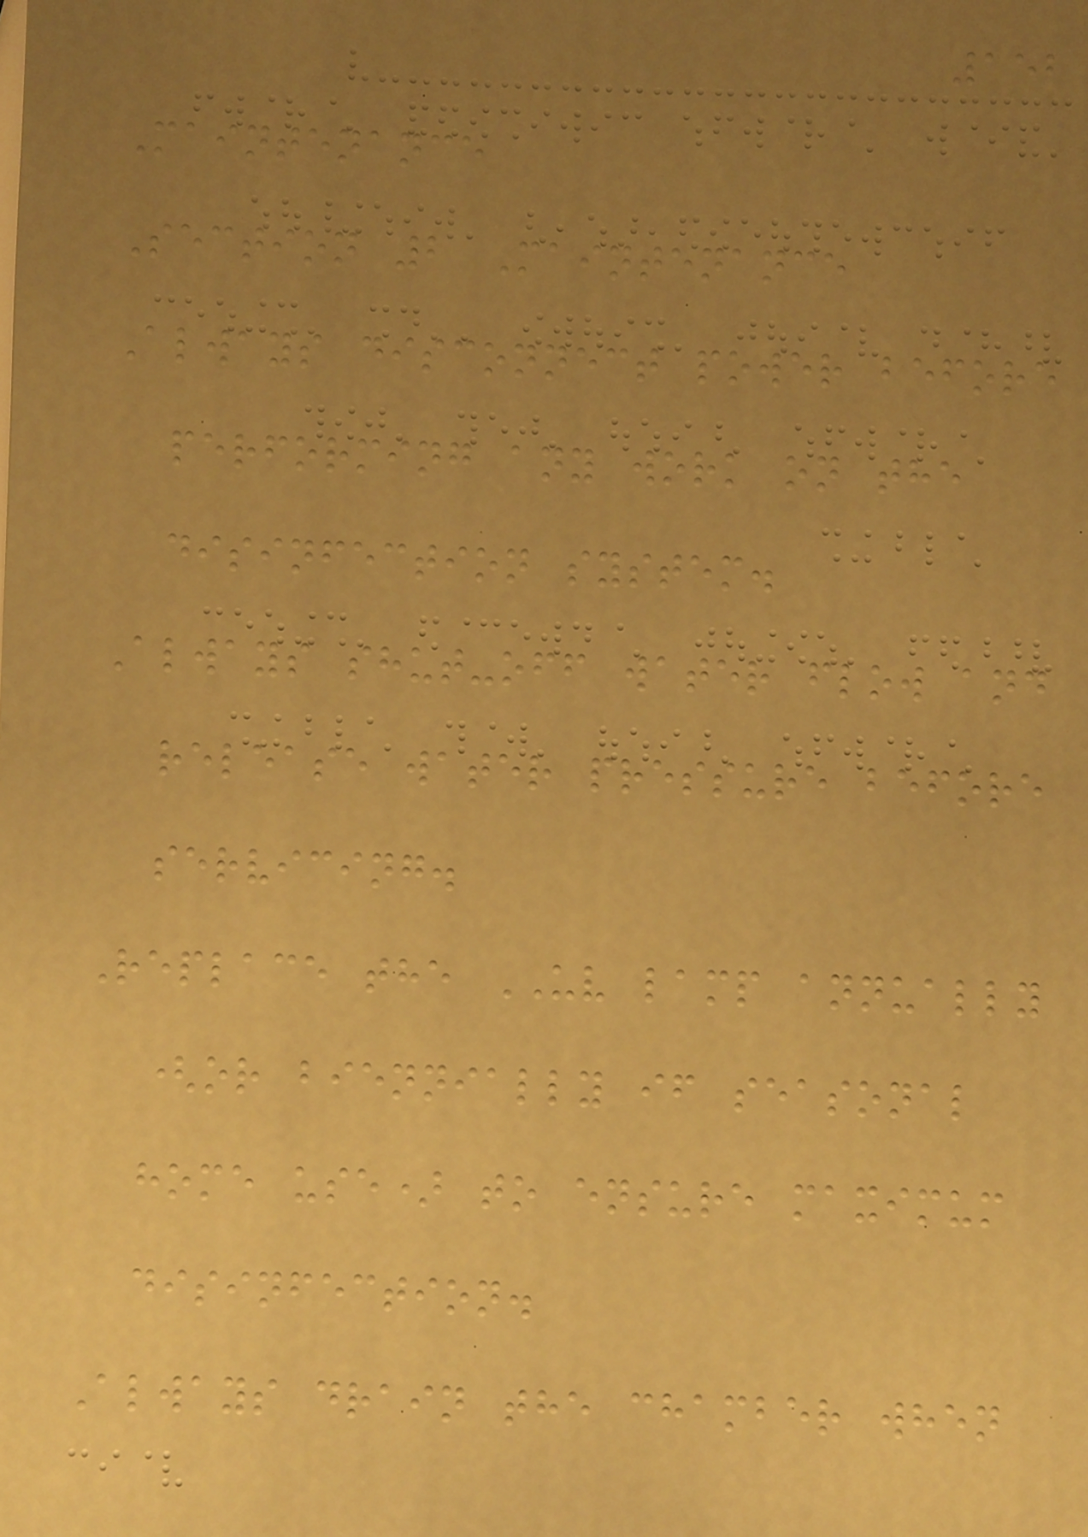152
Maintenance
Section 2 Maintenance
Always disconnect power before
performing any work on the
disinfection system.
Always shut-off water flow and
release water pressure before
servicing.
Replace the UV lamp annually
(or biennially if seasonal
home use) to ensure maximum
disinfection.
Always drain the chamber when
